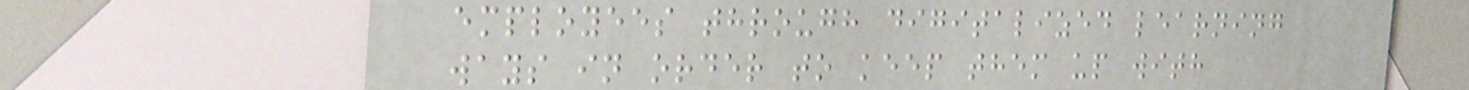employees through digitalized learning
ways in order to keep them up with
